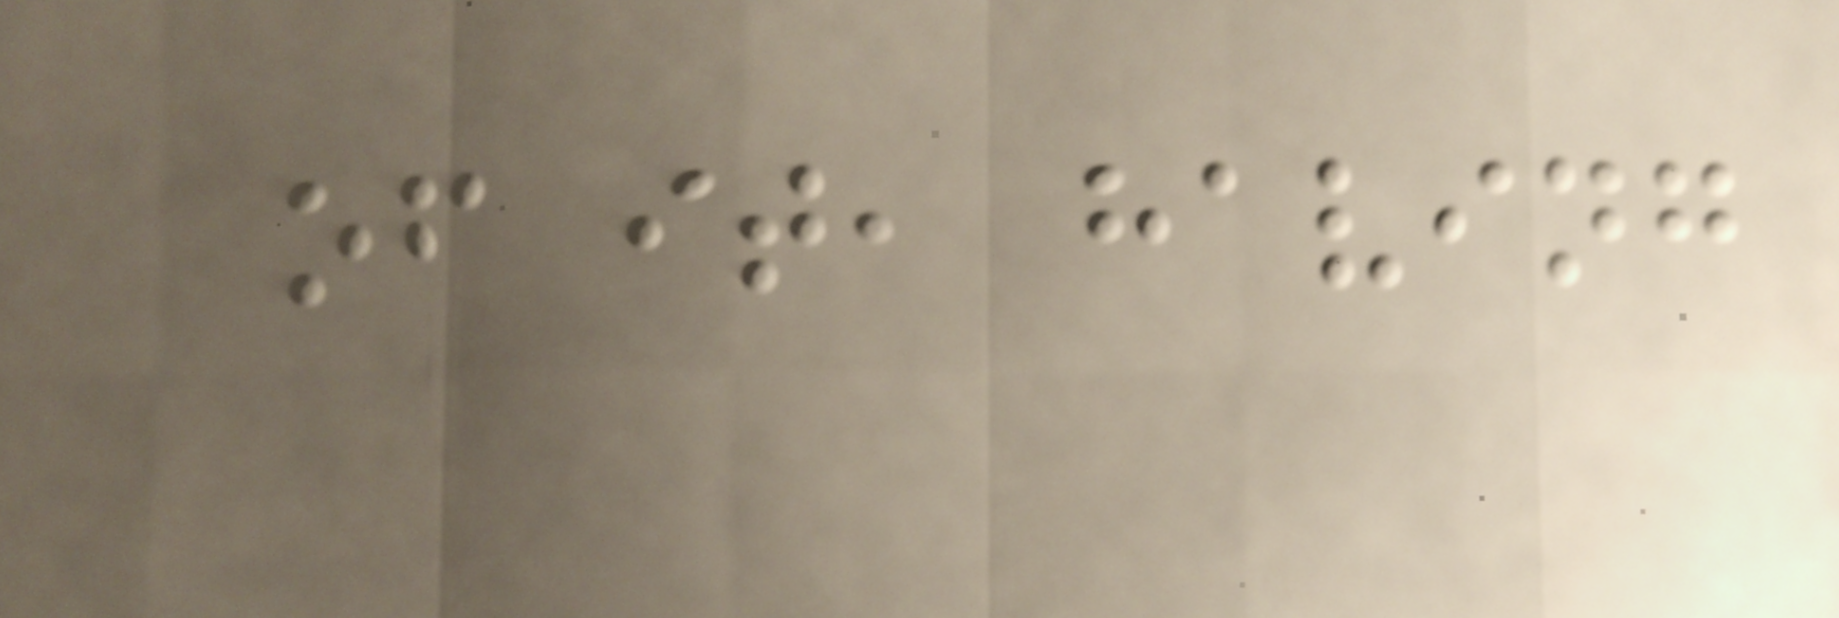of it, having
